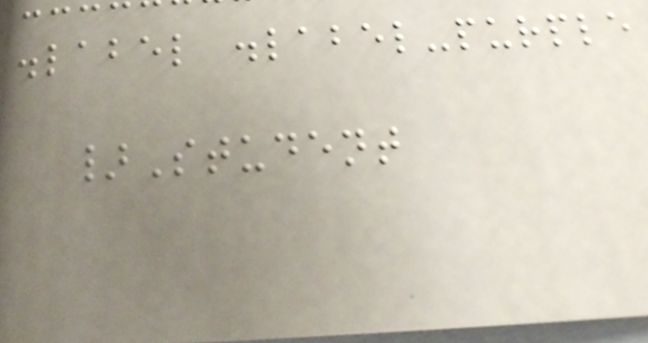.label .label-purple
}Student
